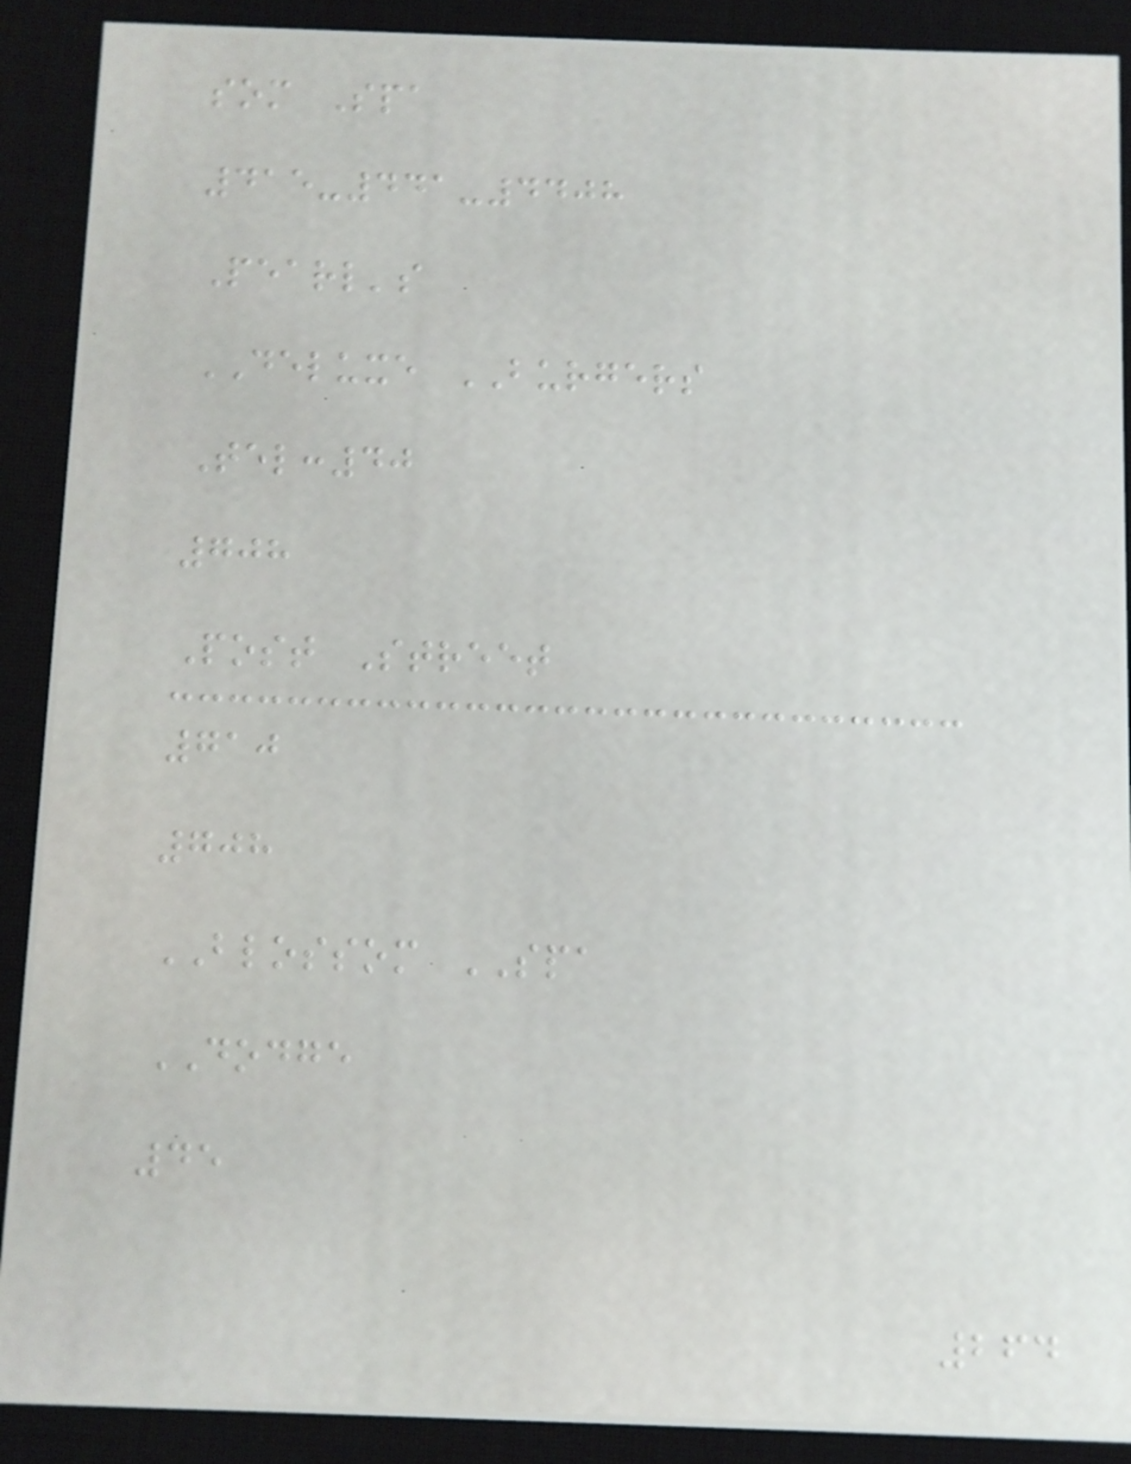som Spa
415-441-4408
Pearl's
DELUXE BURGERS
Tel:40
708
Post Street
710
708
BLOSSOM SPA
DODGE
45
264
